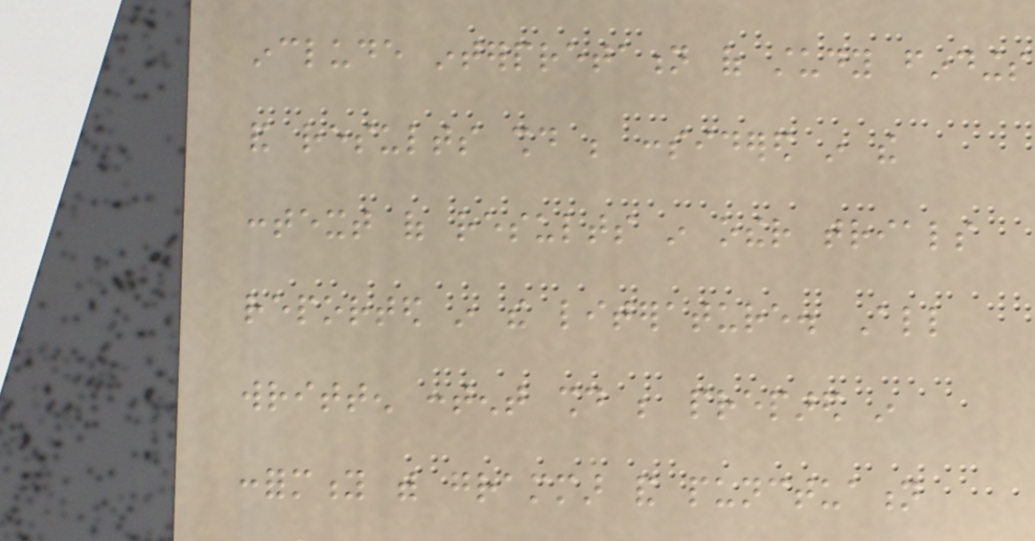include interpretation of study findings
and results should be considered in the
context of results in other trials
reported in the literature. All
written content should be prepared in
conformity with grammar and punctuation
